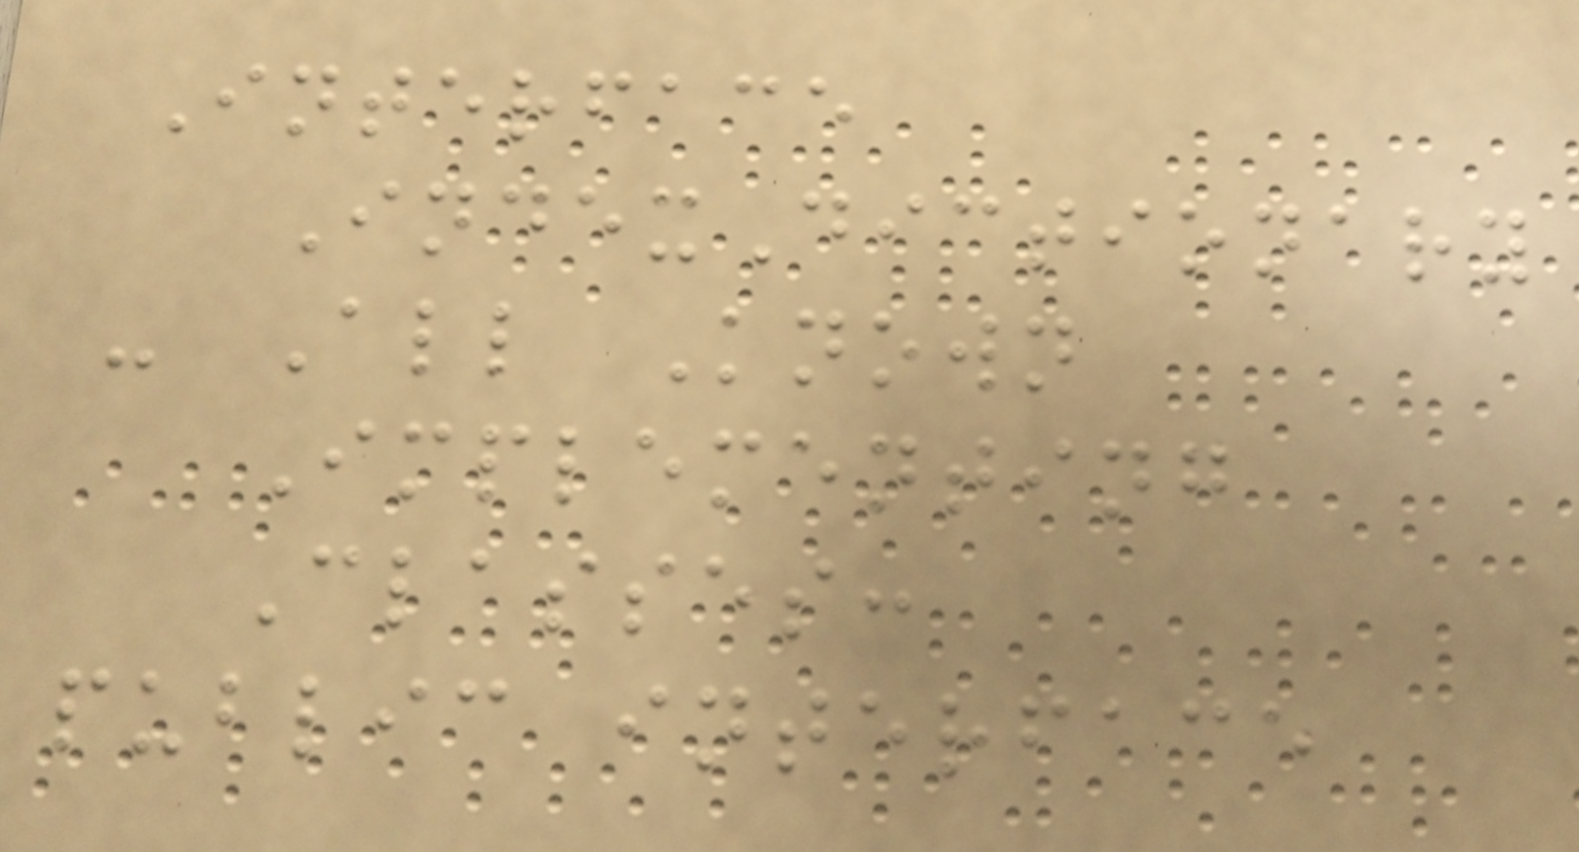Interface
IndexDictionary
- All Known
Implementing
Classes:
public interface
